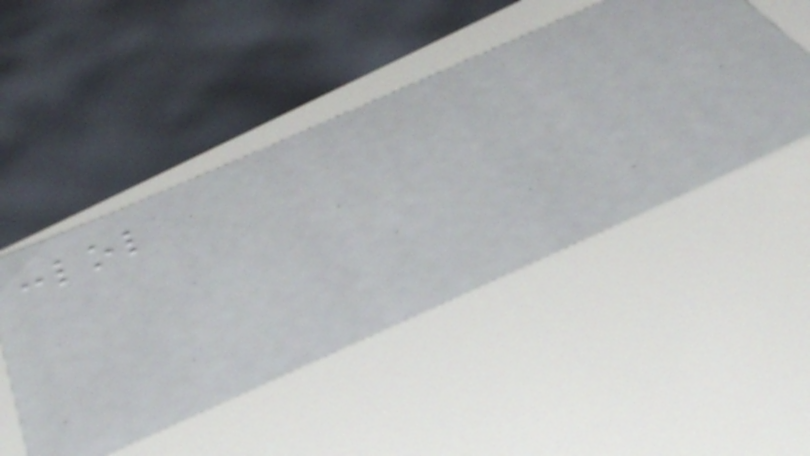:lol
